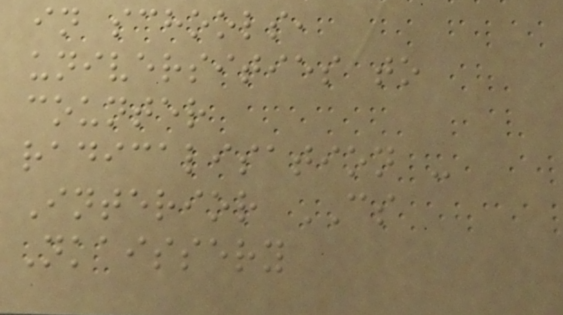in schools,
universities to
counter
radicalisation -
Interior CS
Nkaissery
